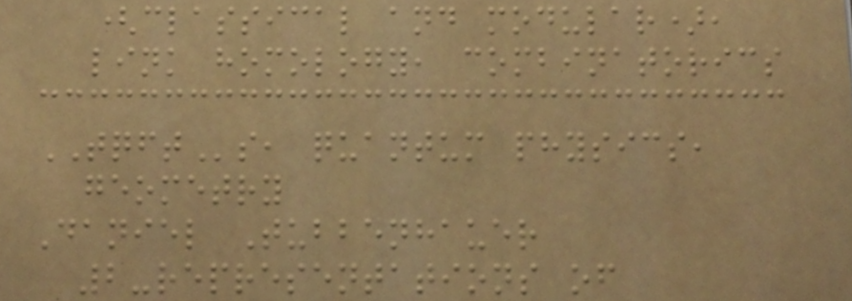(classical and modular),
link homology, combinatorics
TQFTs, quantum physics,
geometry
Daniel Tubbenhauer
2-representations of
